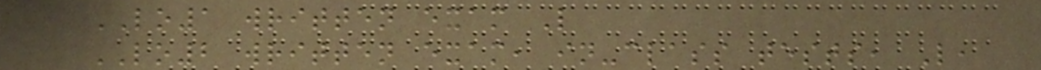LO1 written exam L
LO2 written exam, in-class tests, L,
